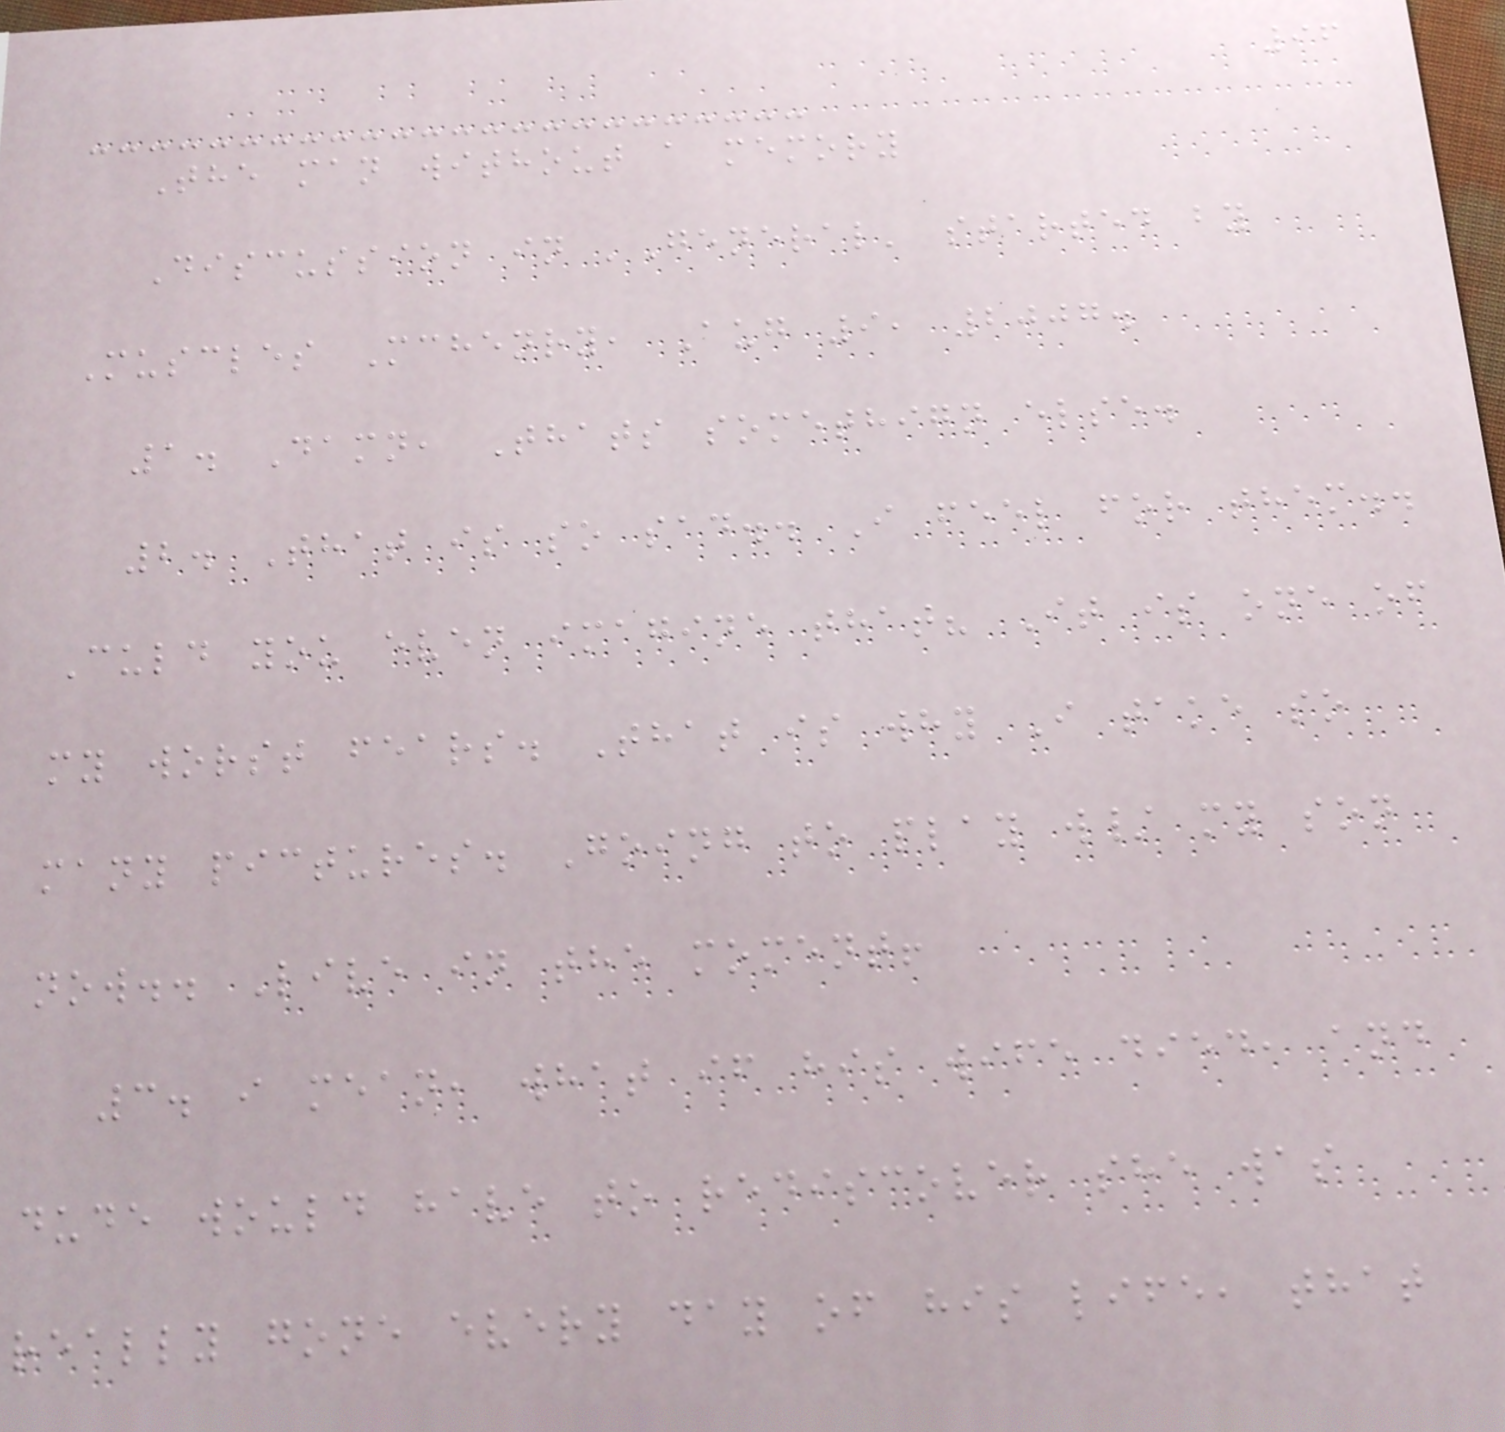96
The man without a memory
Discussion in 'General' started by
Muscles Mchenry, Aug 9, 2007.
1. Damn, Thats somethign else.
2. That is so sad.. I feel for them..
Culd you even imagine that? It is one of
my worst fears. That is why I take so
many pictures. Going to play w/ my son
now.. Live in the moment!
3. i mean, what if his wife died, and
dude would have to rediscover she was
really gone every day of his life, that
